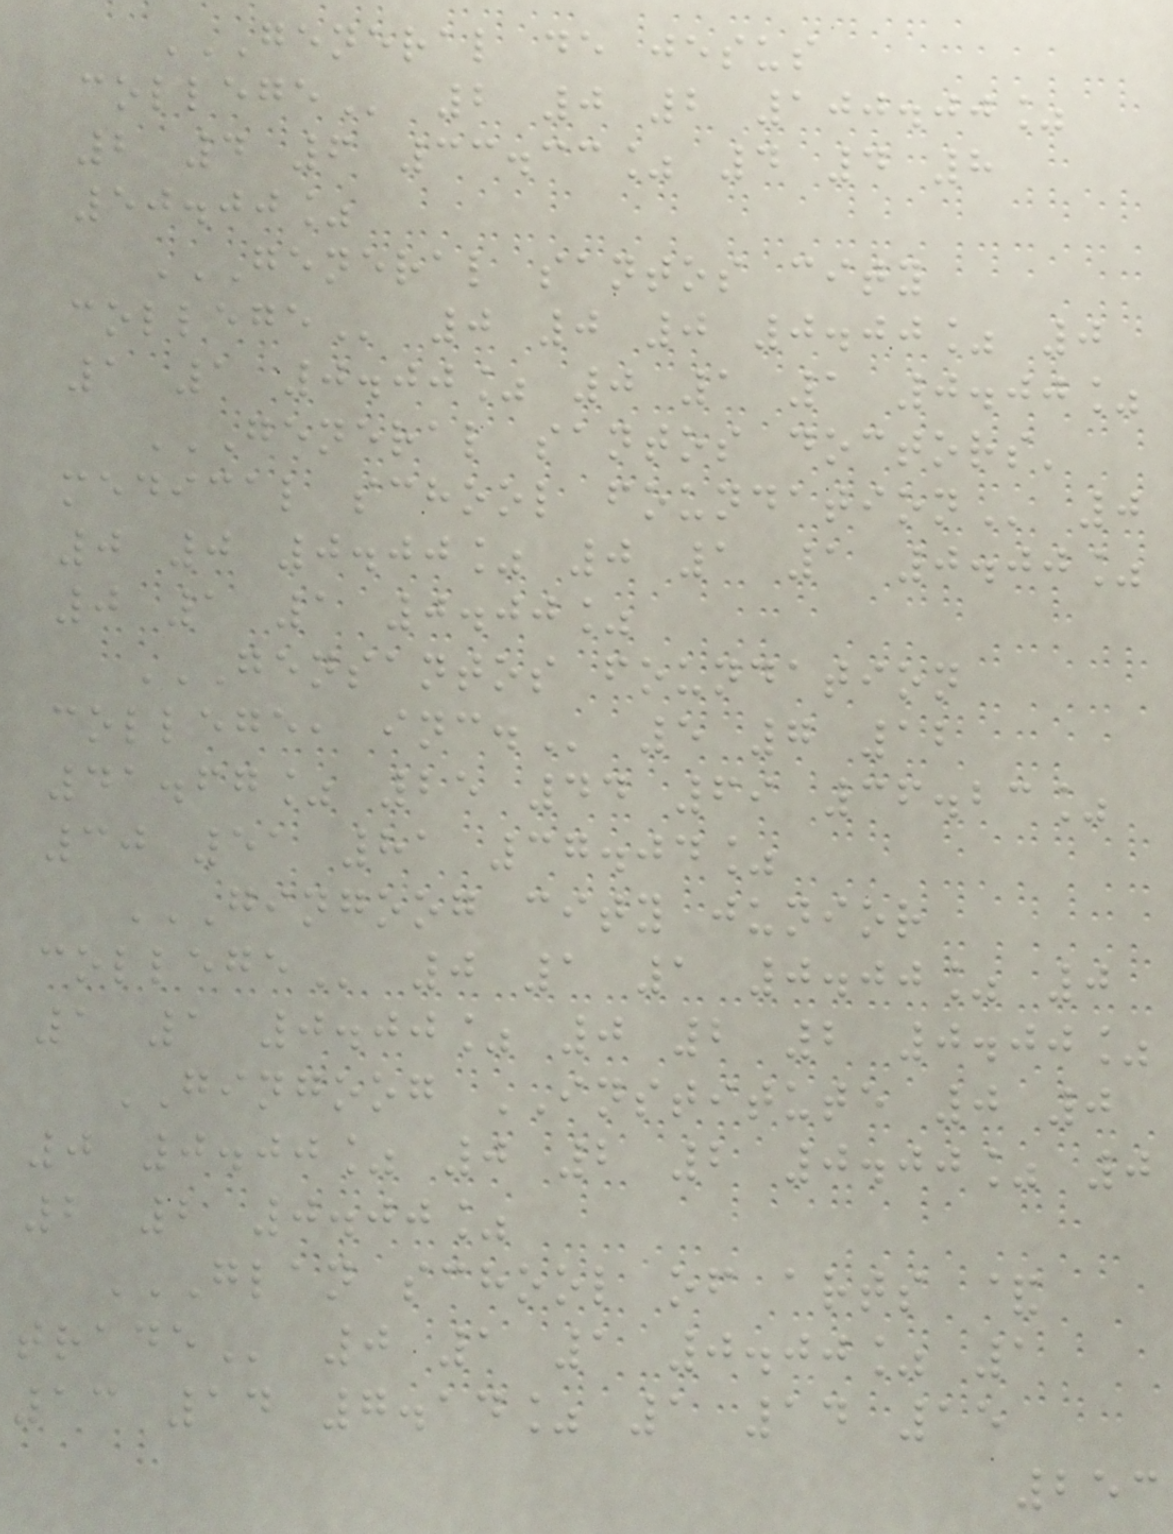GENERAL DE JESUS
COLLEGE 2 0 2 100.00%
2 4 6 33.33% 4 4 8
50.00%
GENERAL SANTOS CITY
COLLEGE 0 0 0 0.00% 0
1 1 0.00% 0 1 1 0.00%
GENERAL SANTOS DOCTORS'
MEDICAL SCHOOL FOUNDATION 0
0 0 0.00% 0 1 1 0.00%
0 1 1 0.00%
GENSANTOS FOUNDATION
COLLEGE, INC. 5 7 12
41.67% 25 44 69 36.23%
30 51 81 37.04%
GINGOOG CITY JUNIOR
COLLEGE 0 1 1 0.00% 0
1 1 0.00% 0 2 2 0.00%
GINGOOG INSTITUTE 0 0
0 0.00% 0 2 2 0.00% 0
2 2 0.00%
GLAN SCHOOL OF ARTS &
TRADE 0 1 1 0.00% 1
13 14 7.14% 1 14 15
253
